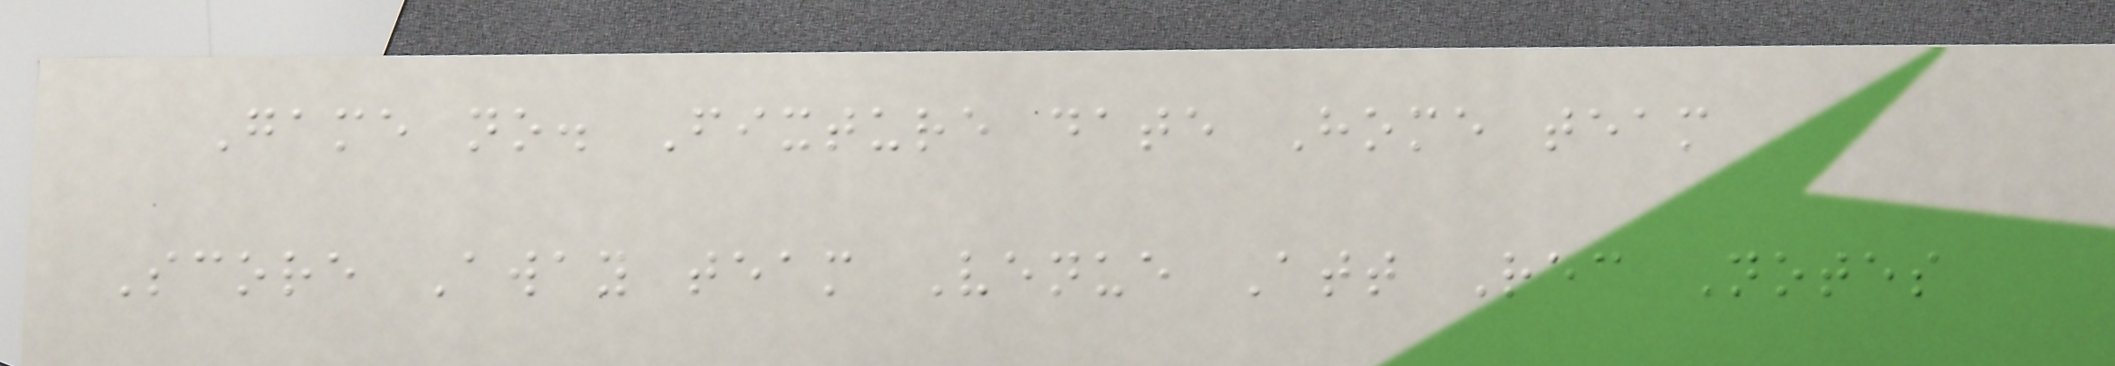Game no. Fixture date Home team
Score Away team Venue Att Rec Notes
